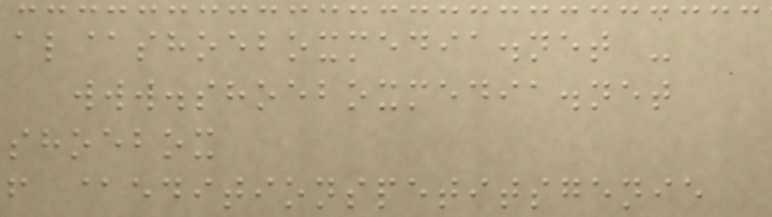al@shoeboxmedia.net -
www.shoeboxmedia.net
shoebox
f @editionspetitsgenie
